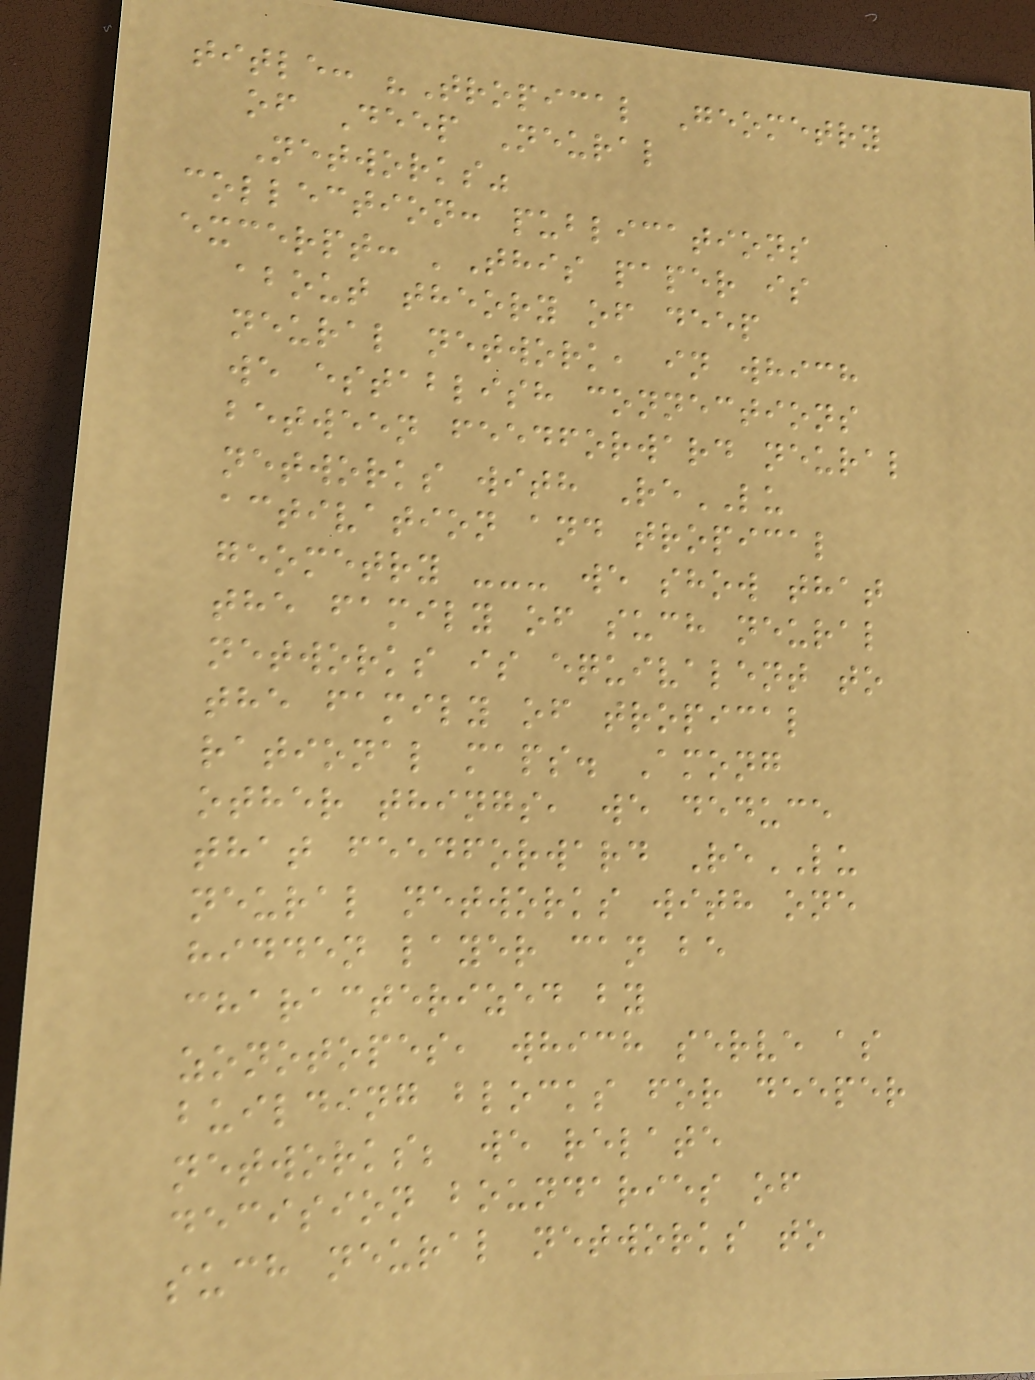title: "Tropical Geometry
of Deep Neural
Networks"
collection: publications
excerpt: 'This paper is
about theory of deep
neural network, in which
we establish connections
between feedforward neural
networks with ReLU
activation and tropical
geometry --- we show that
the family of such neural
networks is equivalent to
the family of tropical
rational maps. Among
other things, we deduce
that feedforward ReLU
neural networks with one
hidden layer can be
characterized by
zonotopes, which serve as
building blocks for deeper
networks; we relate
decision boundaries of
such neural networks to
